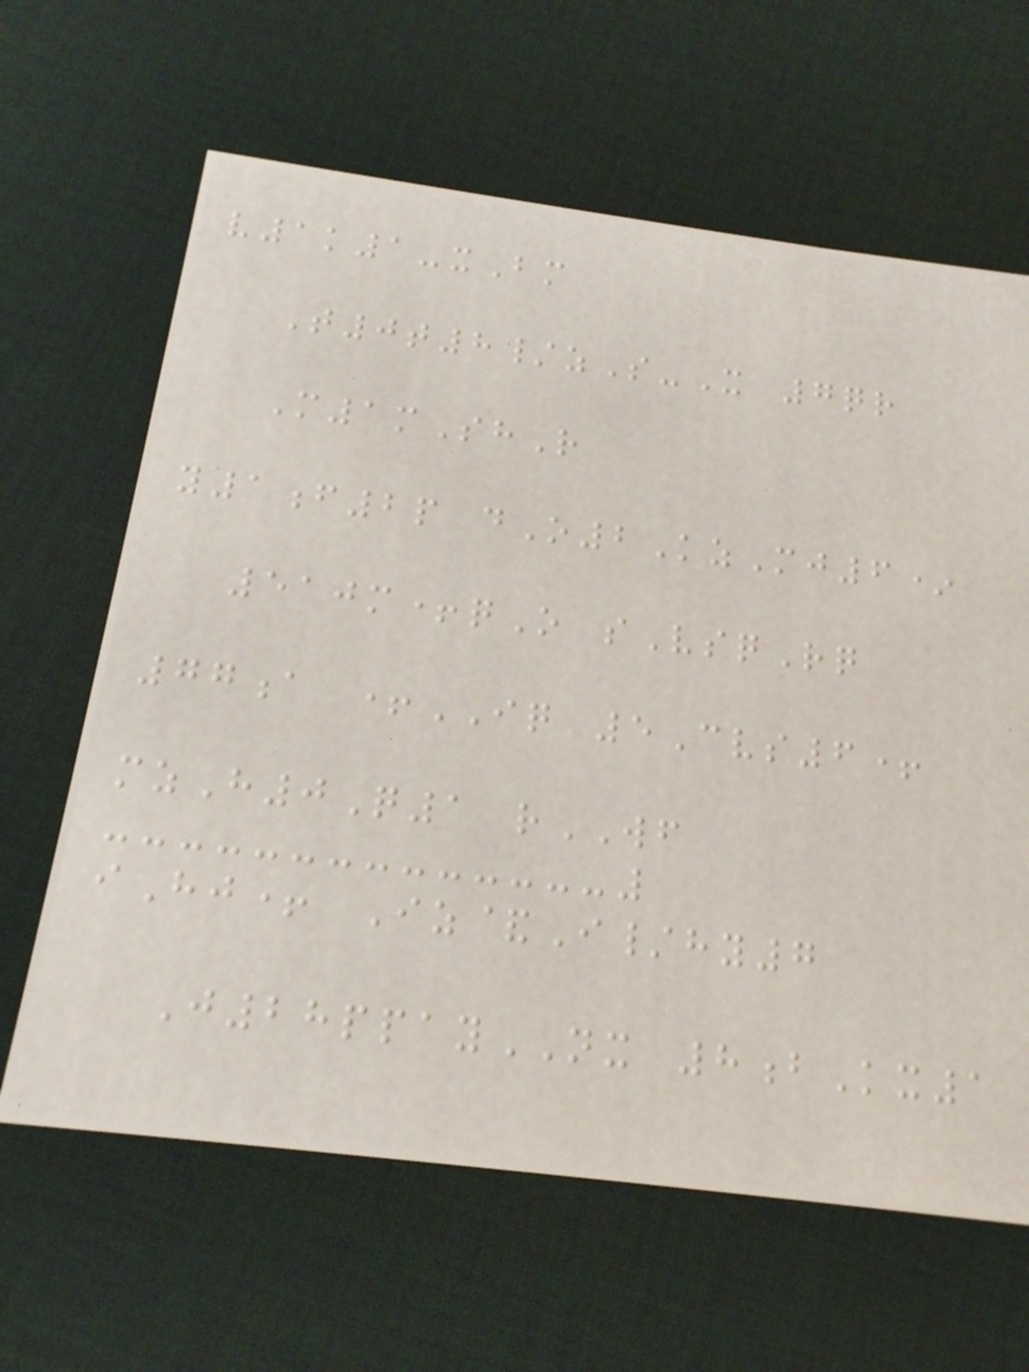v1k1-xBm
T0t8/zS-X 7qr
M1mShR
y1f2p dO2KzMj6*
510m+qO sVsqRq
77a +IQ 5Cvs6+
mzH0Q1 rWF
iHj+ Iz&I/hy7
J28ppayNX 8bKx1
